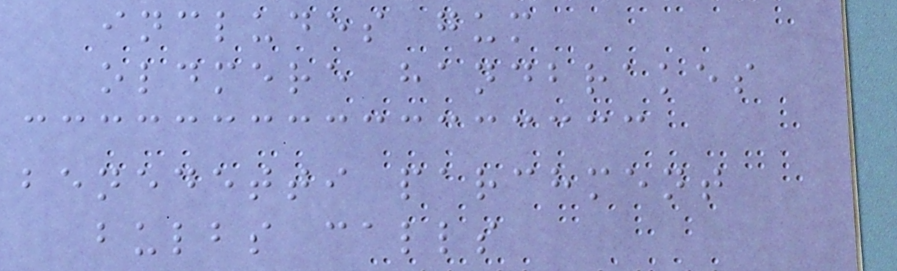includes gum
oldmere handbrakes
benedetti parchment
bulbs calls
